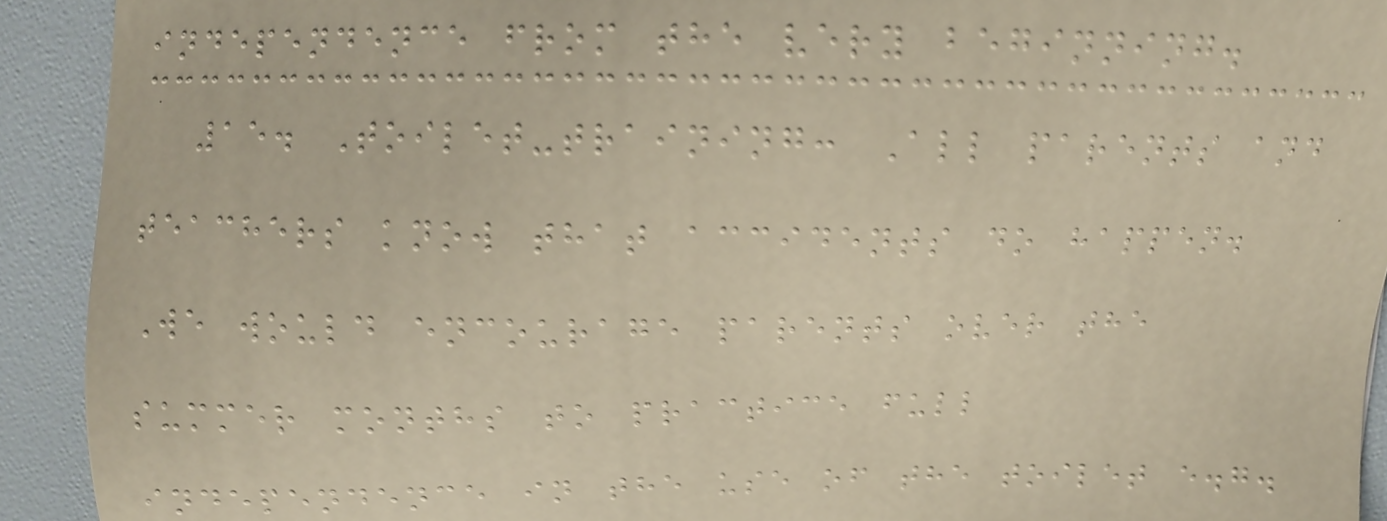independence from the very beginning.
15. Toilet-training: All parents and
teachers know that accidents do happen.
We would encourage parents over the
summer months to practice full
independence in the use of the toilet e.g.
